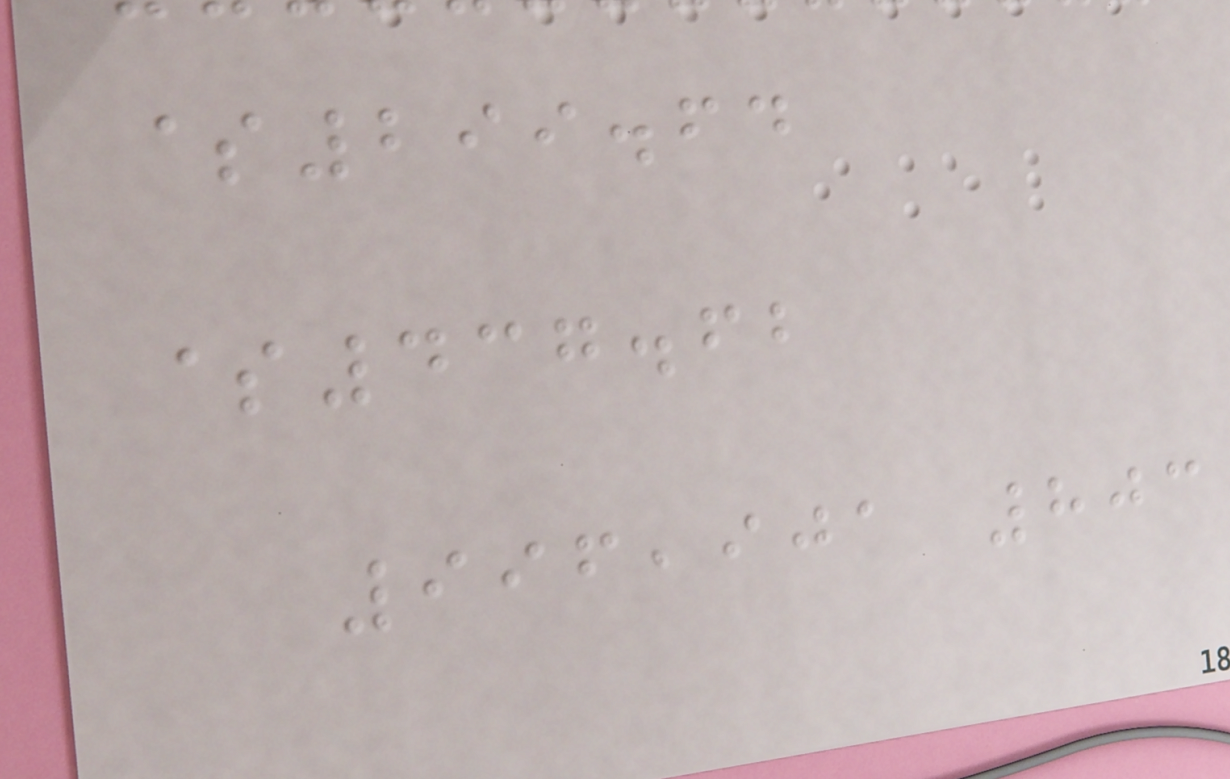$299.64
$437.62
996,901 803
